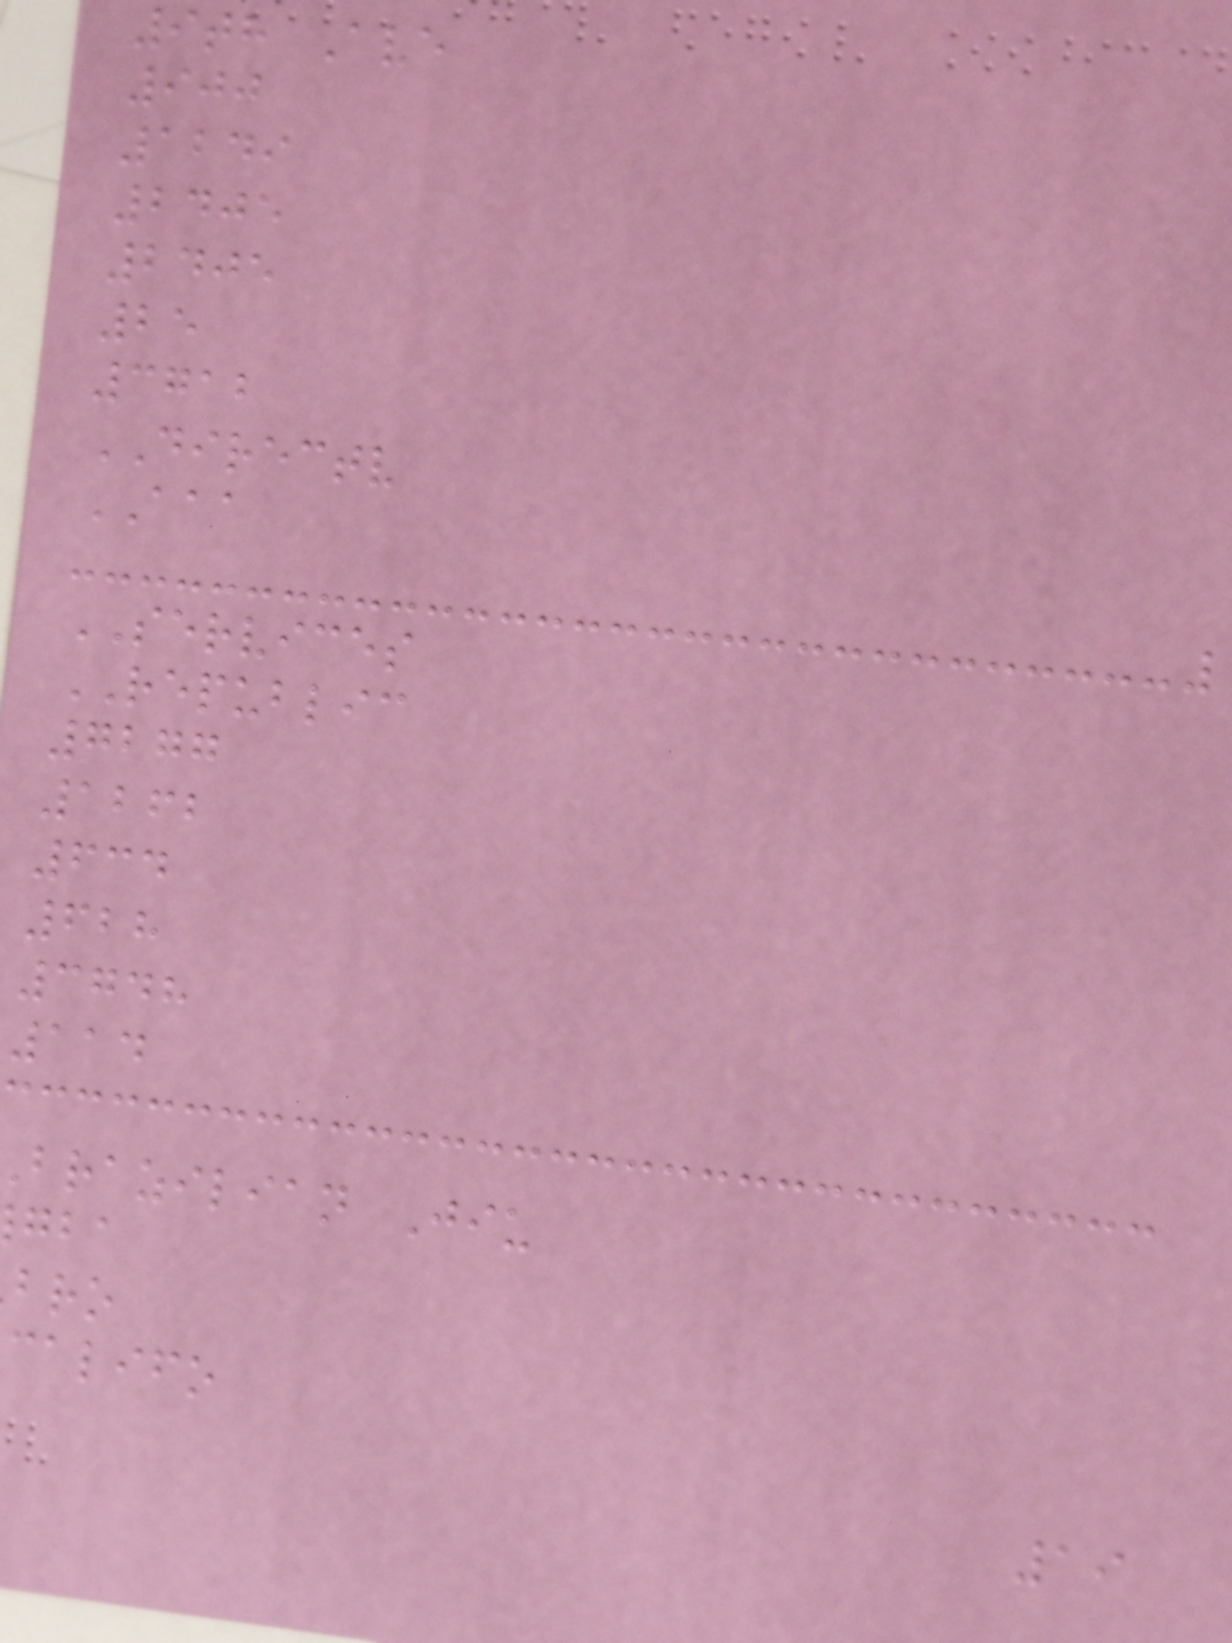9th Ave
900
1249
2405
2405
25
3712
DIRECTV
AAA
SERVICES
REPUBLIC
7277
1262
634
628
3748
114
brazilian Jiu
califo
19
